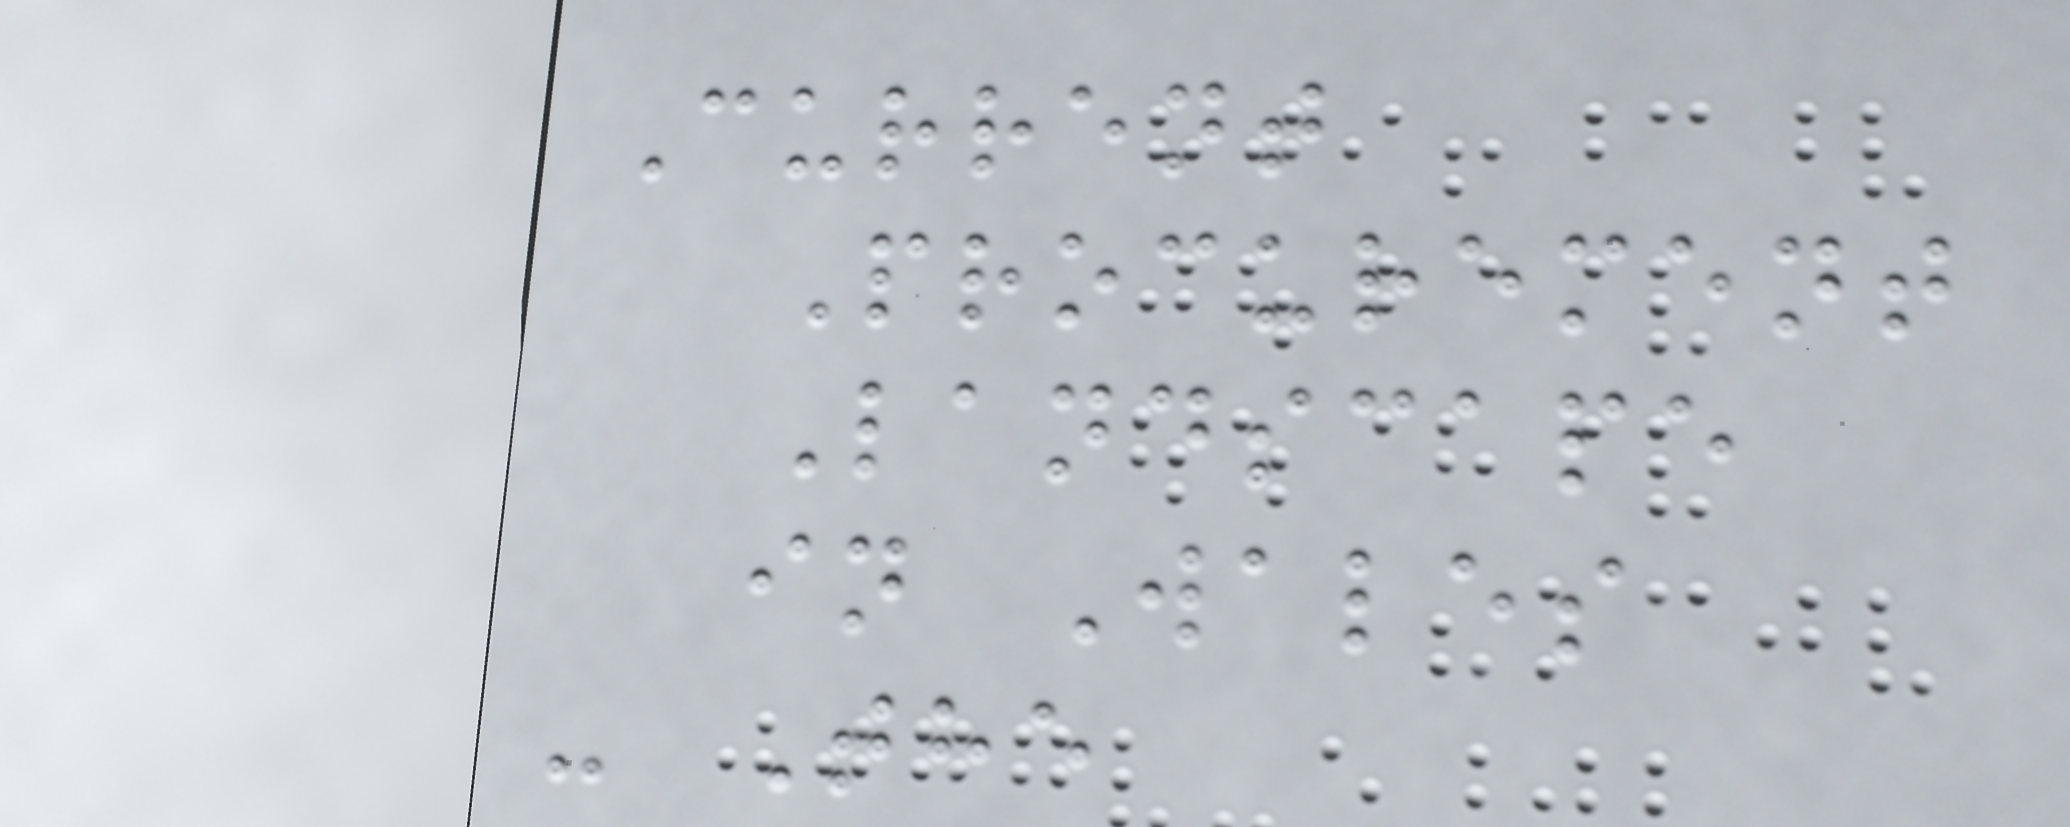Current
Procurement
Landscape
in Wales
- The
